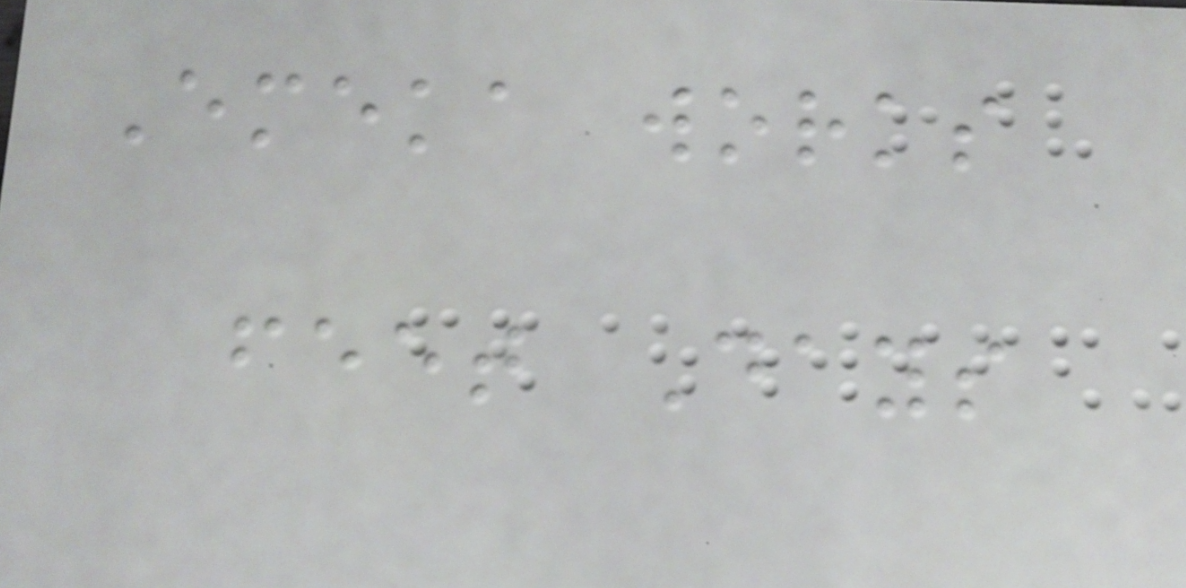Emeka works
feet Days
